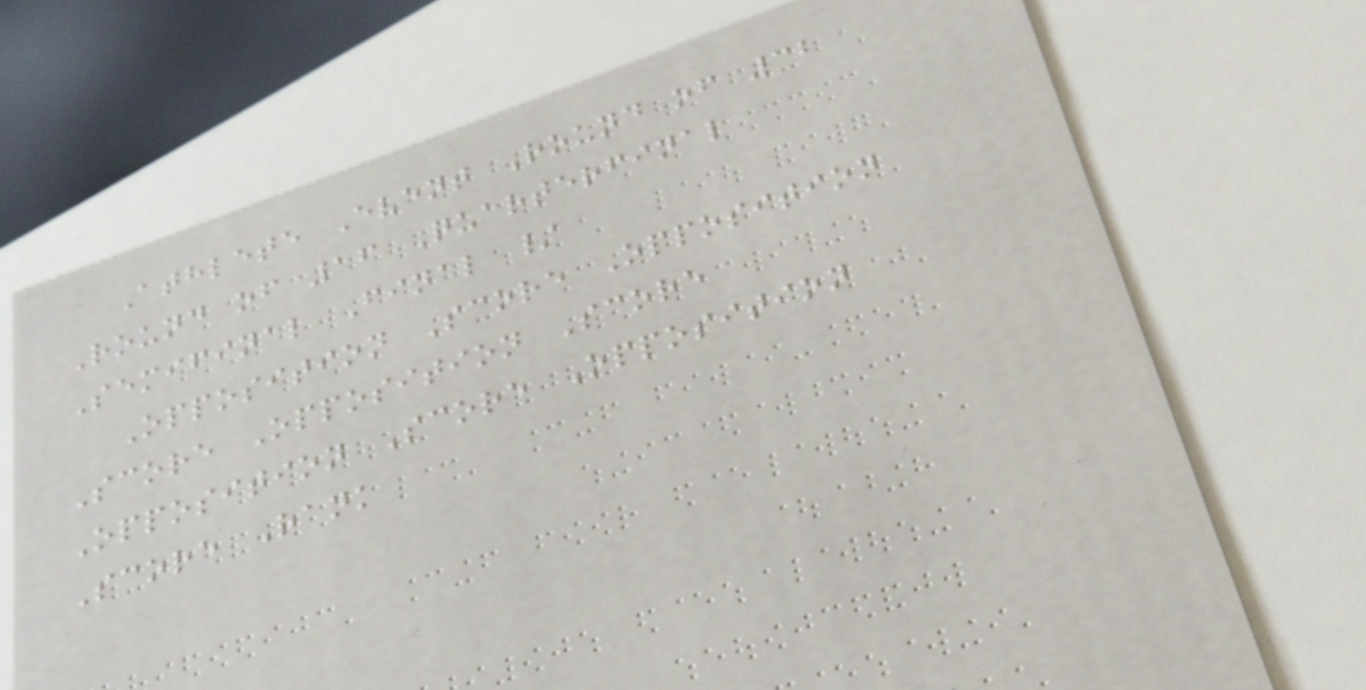Athlete Event Round of 32
Round of 16 Quarterfinal
Semifinal Final /
Opposition Score Opposition
Score Opposition Score
Opposition Score Opposition
Score Rank
